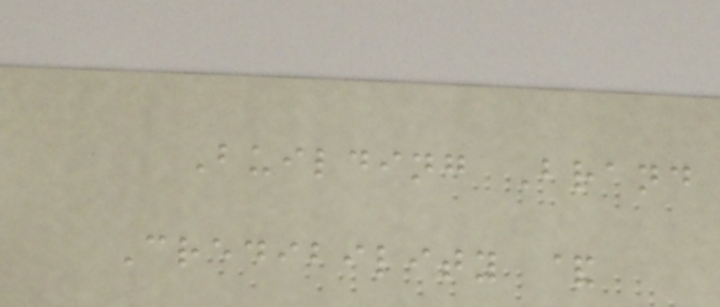Building Brand
Credibility &
